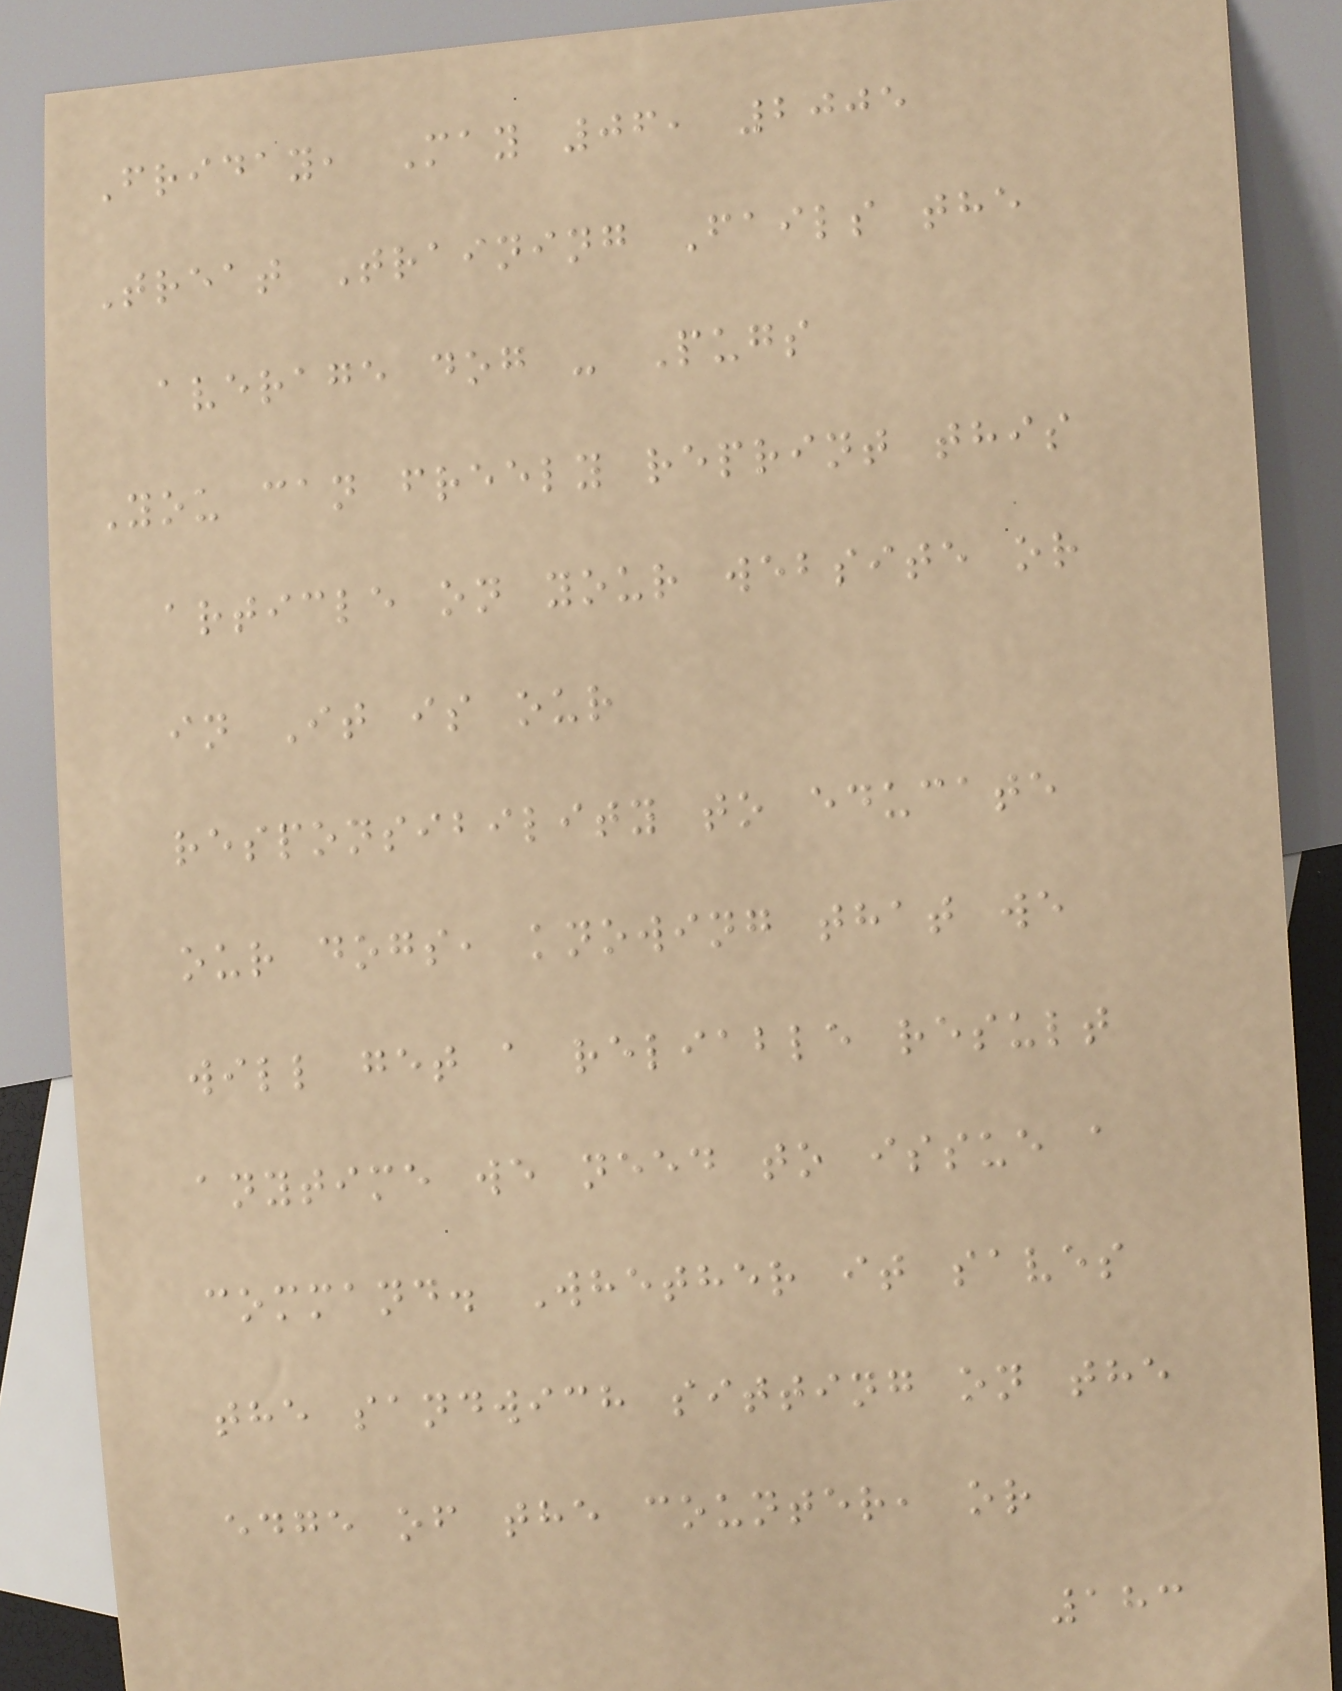Friday, May 06, 2005
Treat Training Fails the
average dog - Pugs
You can freely reprint this
article on your website or
in It is our
responsibility to educate
our dogs, knowing that we
will get a reliable result
anytime we need to issue a
command. Whether it saves
the sandwich sitting on the
edge of the counter, or
183
